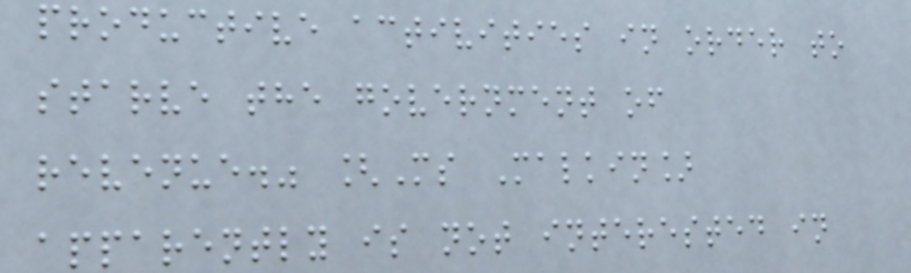productive activities in order to
starve the government of
revenue." [Ms Malkin]
apparently is not interested in
